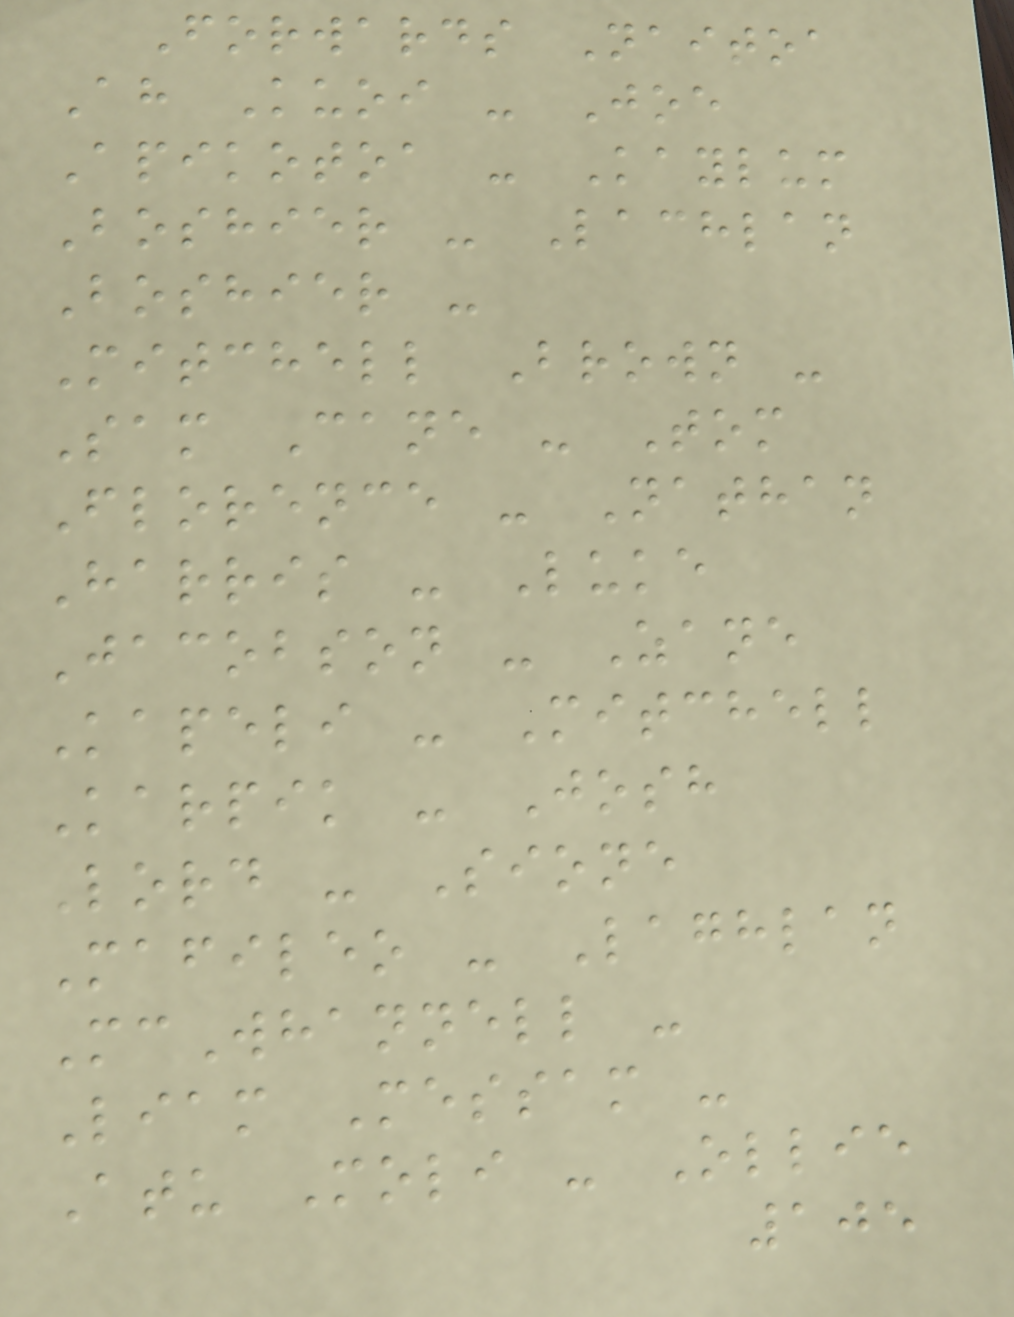Forwards Naitoa
Ah Kuoi - Joe
Apikotoa - Kaylum
Boshier - Lachlan
Boshier -
Mitchell Brown -
Sam Cane - Tom
Florence - Nathan
Harris - Luke
Jacobson - Zane
Kapeli - Mitchell
Karpik - Josh
Lord - Sione
Mafileo - Laghlan
McWhannell -
Liam Messam -
Atu Moli - Ollie
105
